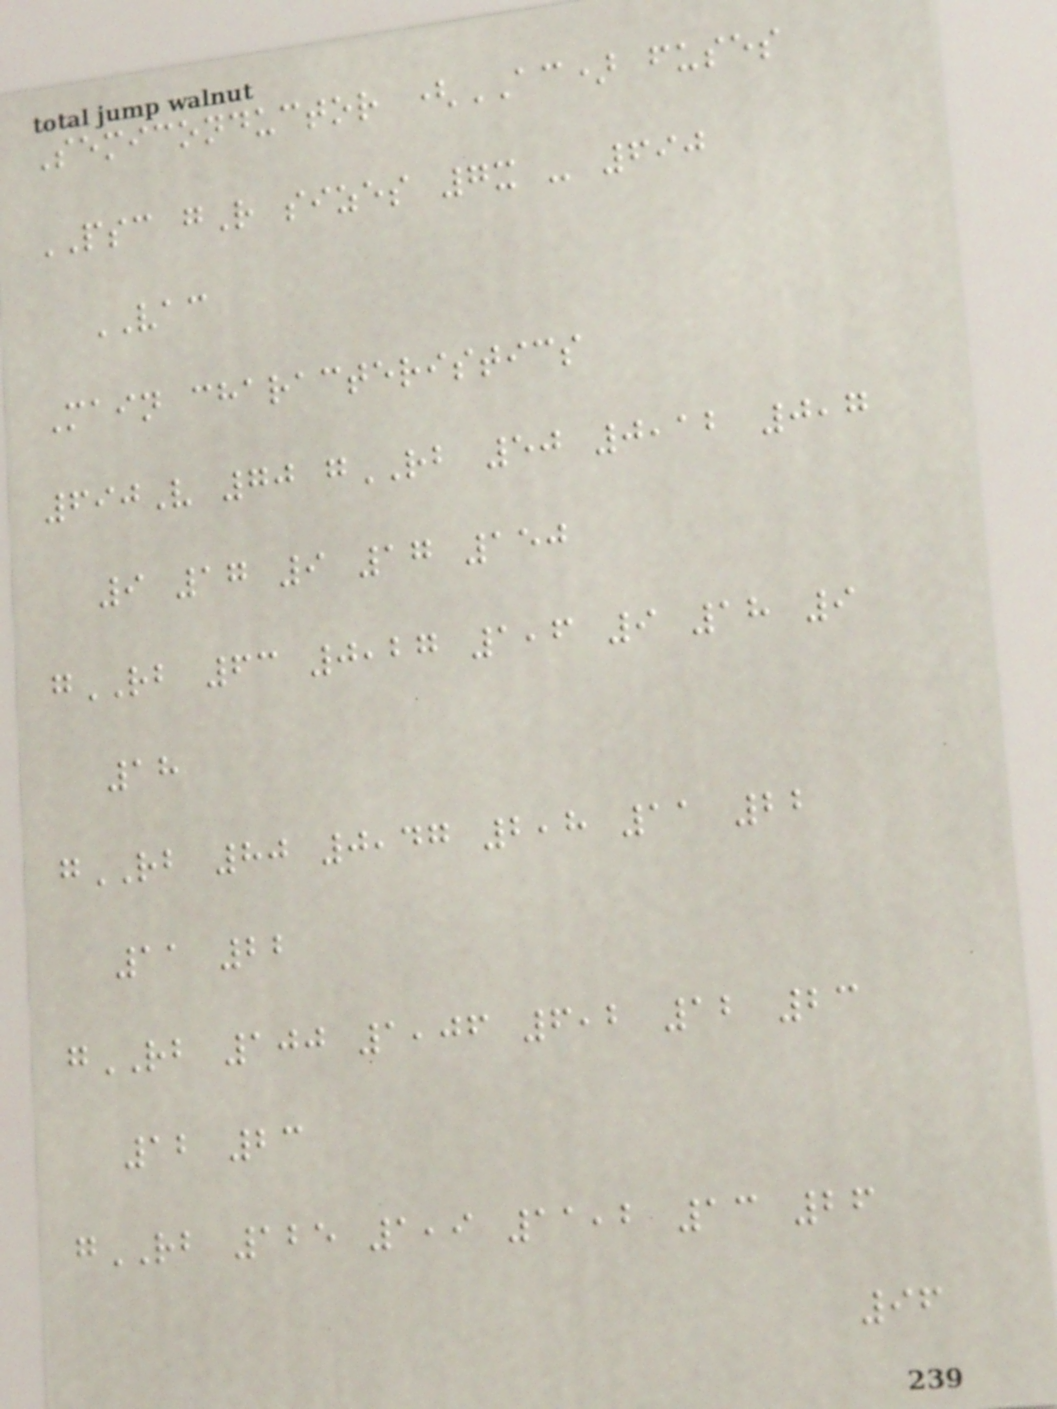Semiconductor (AC) fuses
PSC gR sizes 7x - 690
VAC
Main characteristics
690V 70 gRB 50 0,12 0,7
9 17 9 17 150
gRB 63 0,27 1,6 9 18 9
18
gRB 80 0,47 2,8 11 22
11 22
gRB 100 1,06 6,2 12 23
12 23
gRB 125 1,9 11,2 13 26
96
